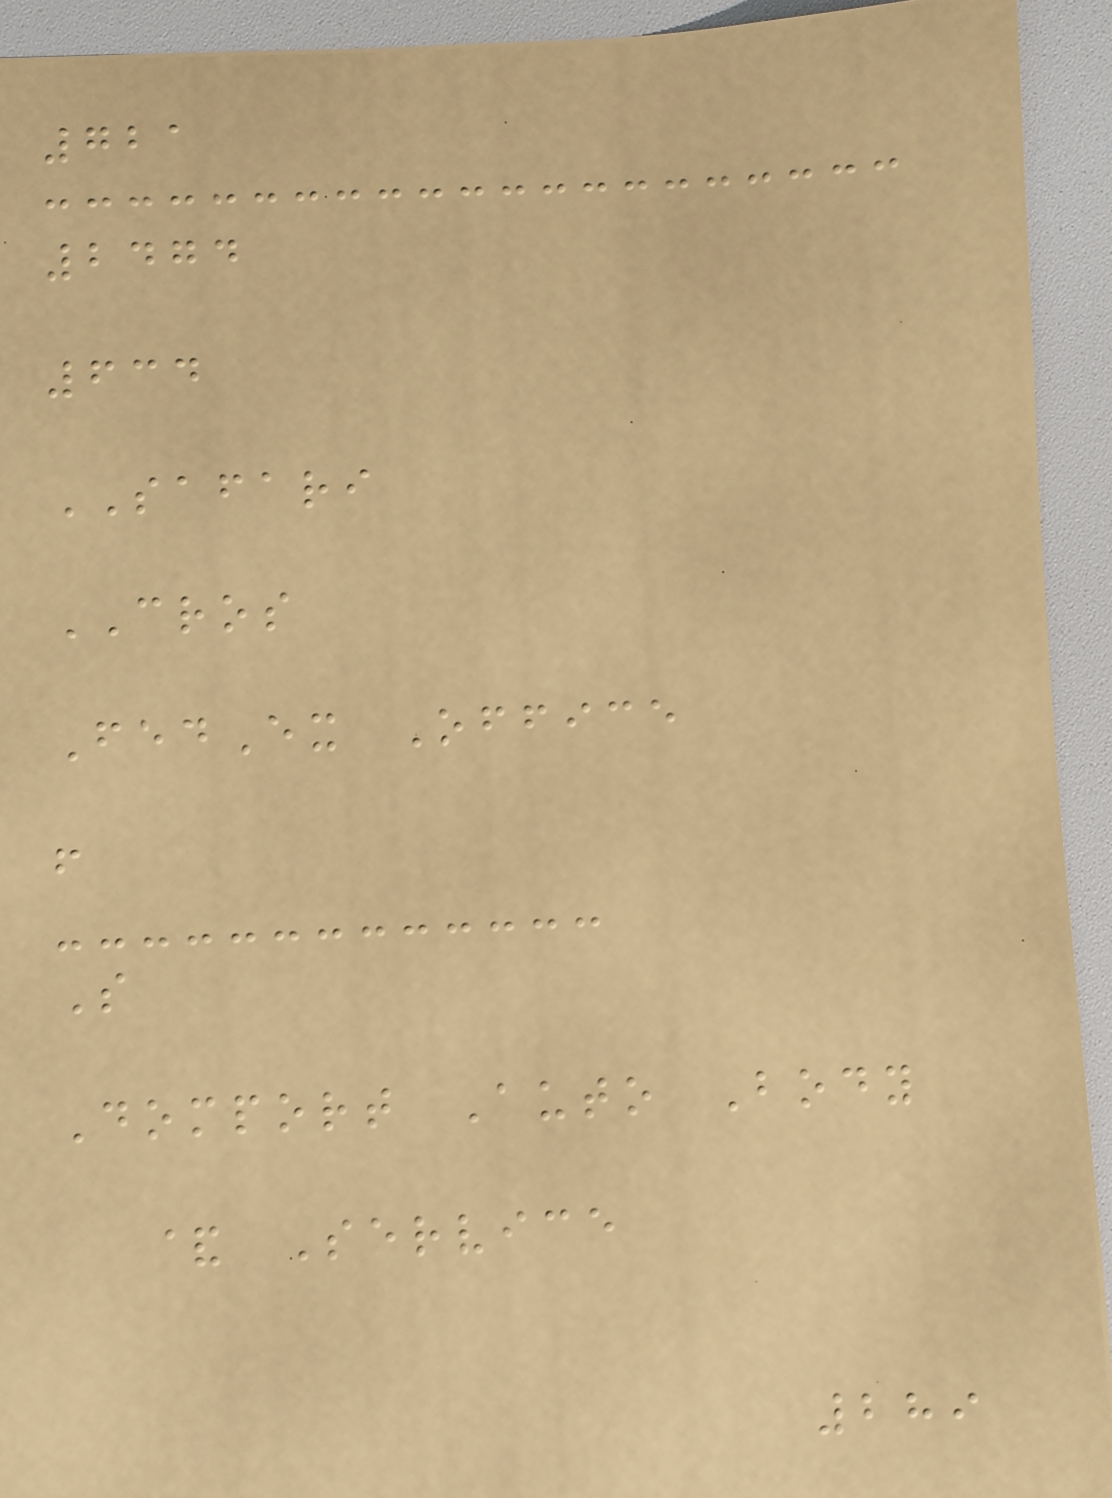721
2474
634
SAFARI
CROS
FedEx Office
f
S
Domport Auto Body
& Service
289
